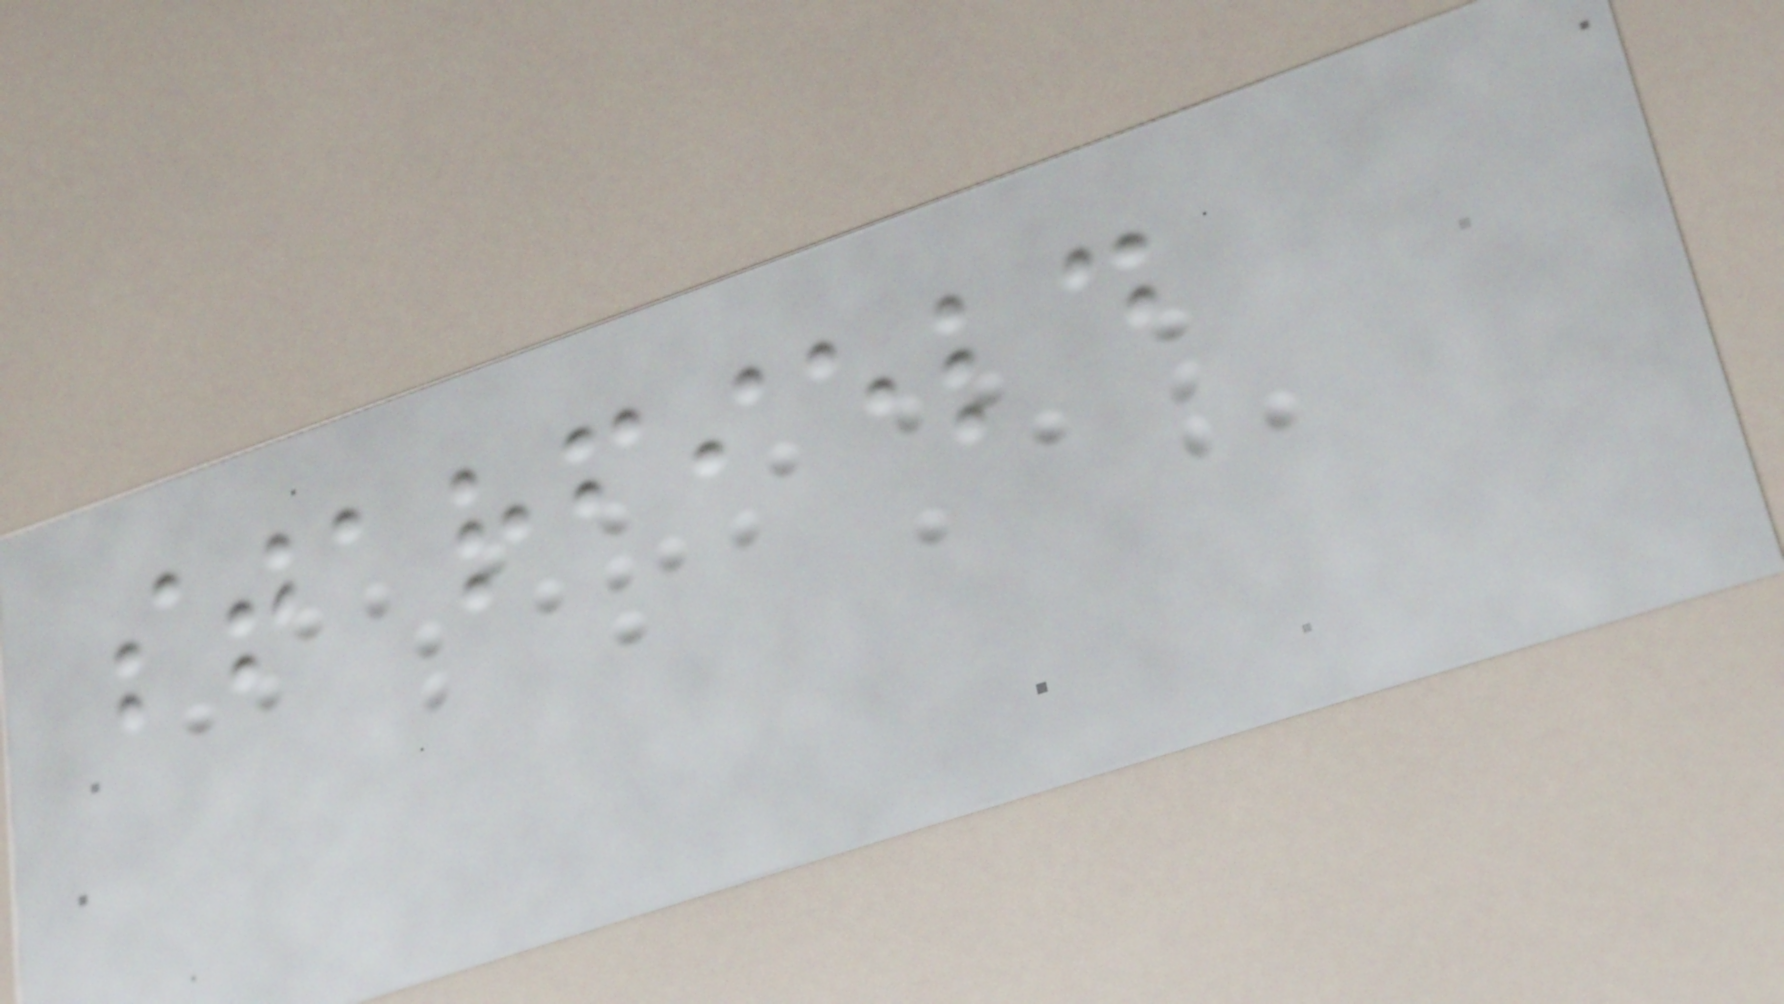starfield
